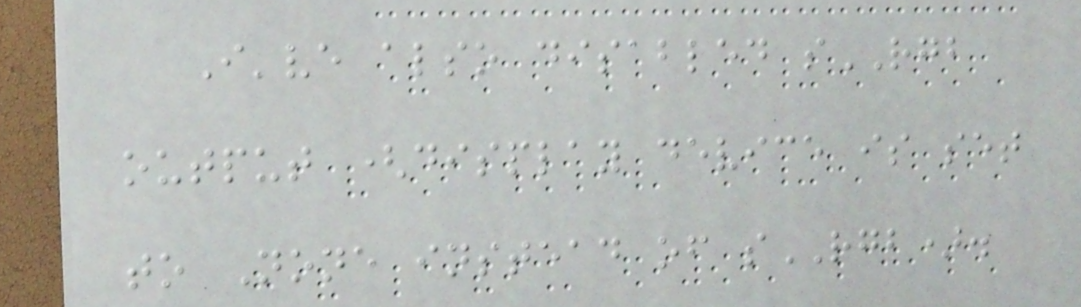I've also disabled sRGB
output (display device is set
to None instead of sRGB).
